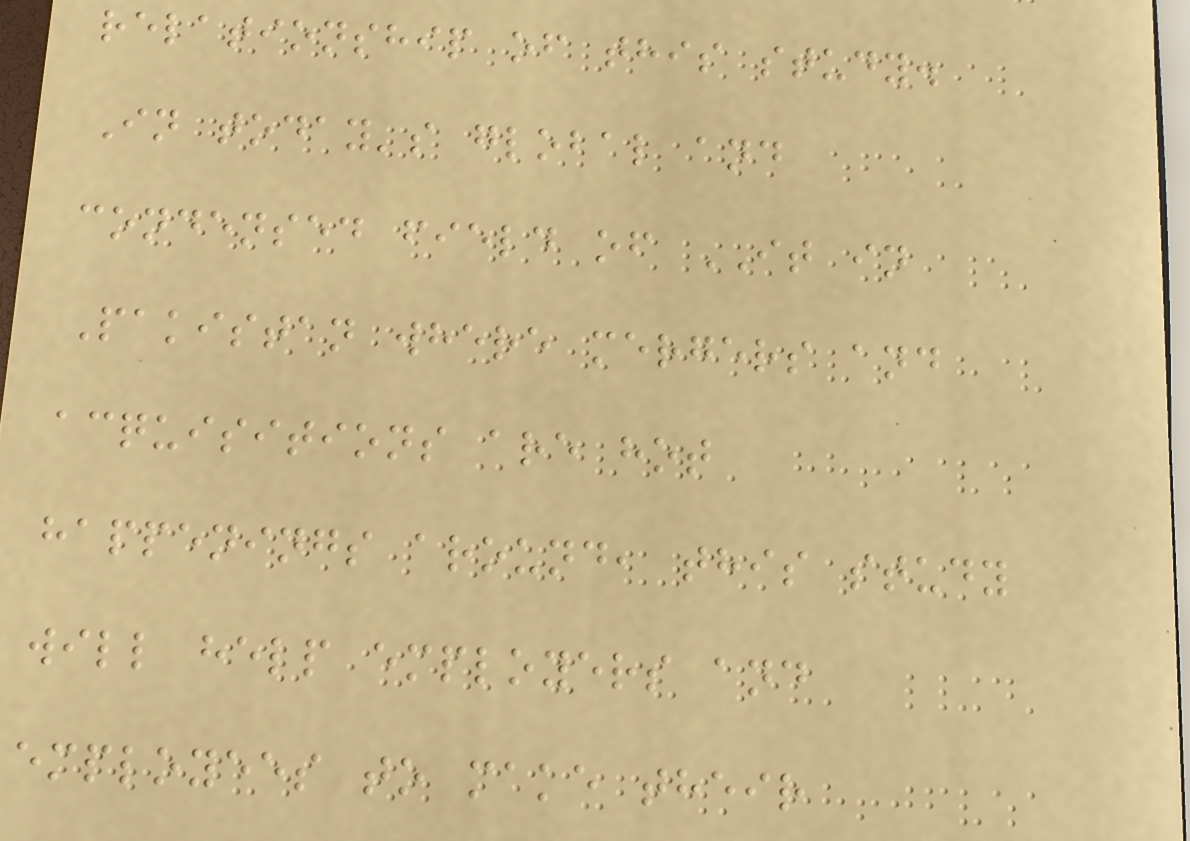relationship of this study.
In today's global and
condensed field of IT in
Pakistan where mergers and
acquisitions are hot
happenings around, this study
will help employers and
employees to make their
